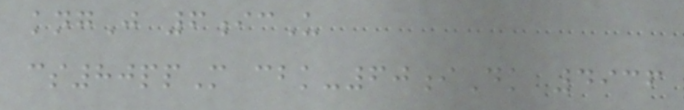kngJ 6icU
cs80ppM cbk-60iDk 4936
